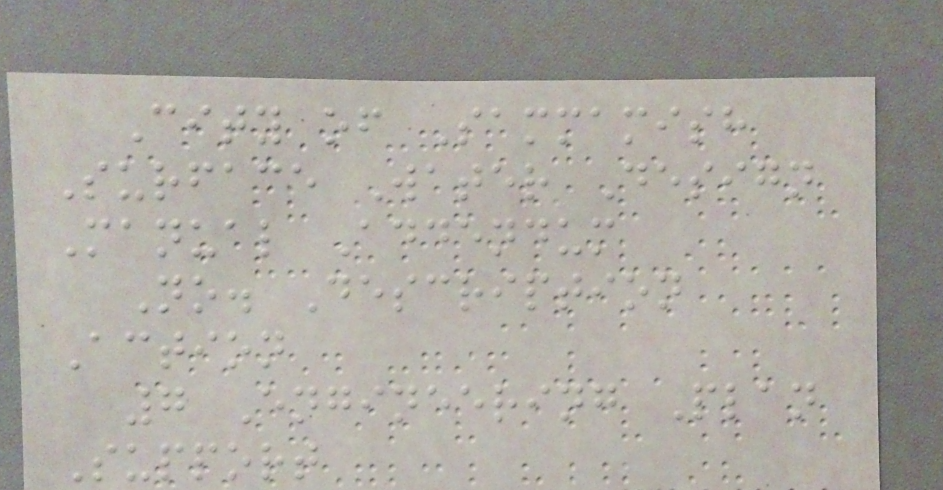City of Sammamish
Surface Water Design
Manual Addendum
No. Description
Action
7 Engineering Plan
Support
